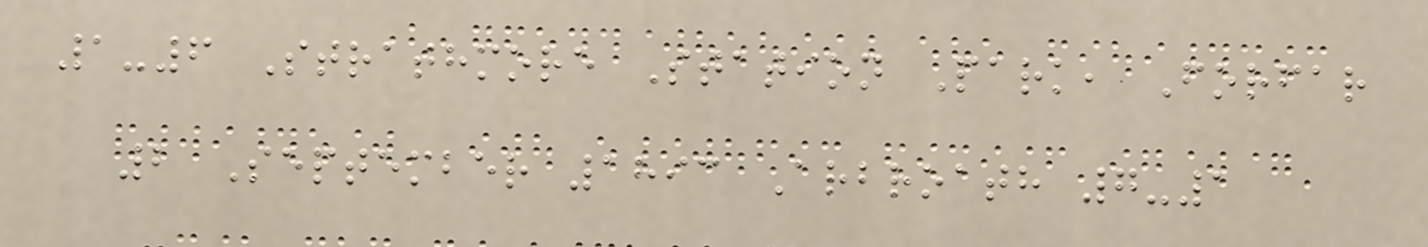1-6 Strathmore Station Park, Forfar
2 September 1893 Arbroath 7-1
